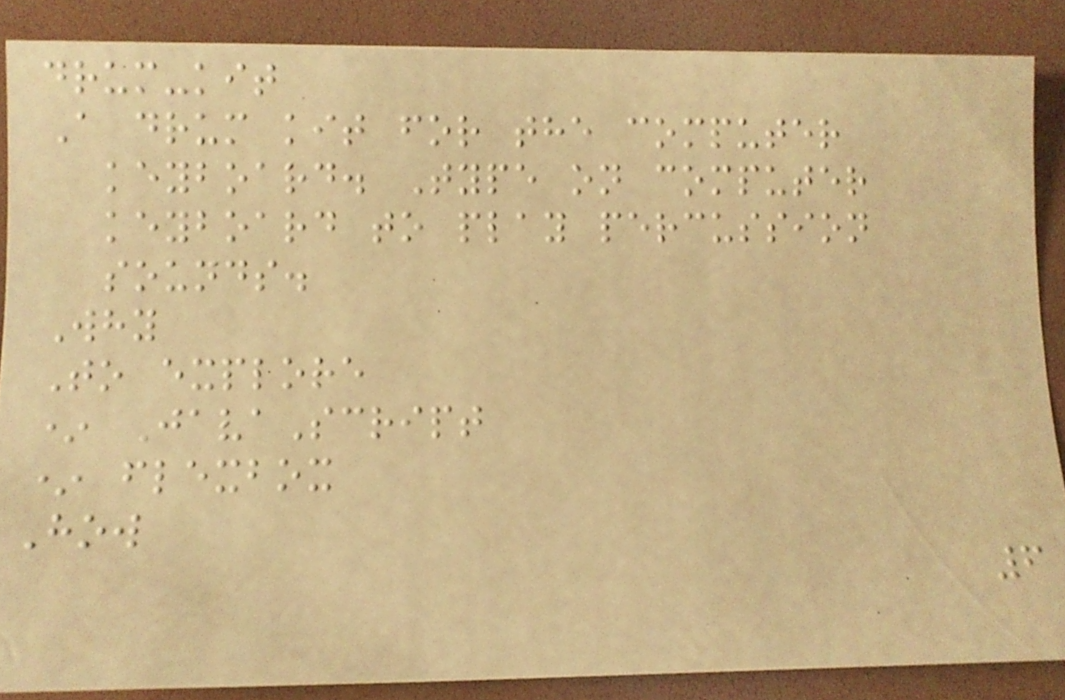drum-kit
A drum kit for the computer
keyboard. Type on computer
keyboard to play percussion
sounds.
Why
To explore
* JavaScript
* flexbox
How
6
